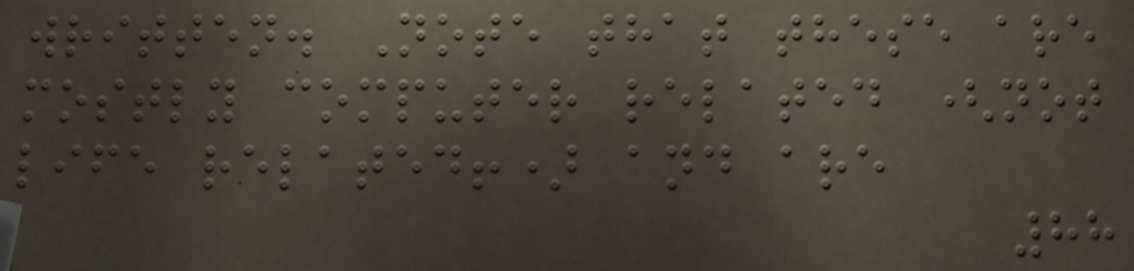written. Note that these are
mostly computer related (not
life related!) and are
88
